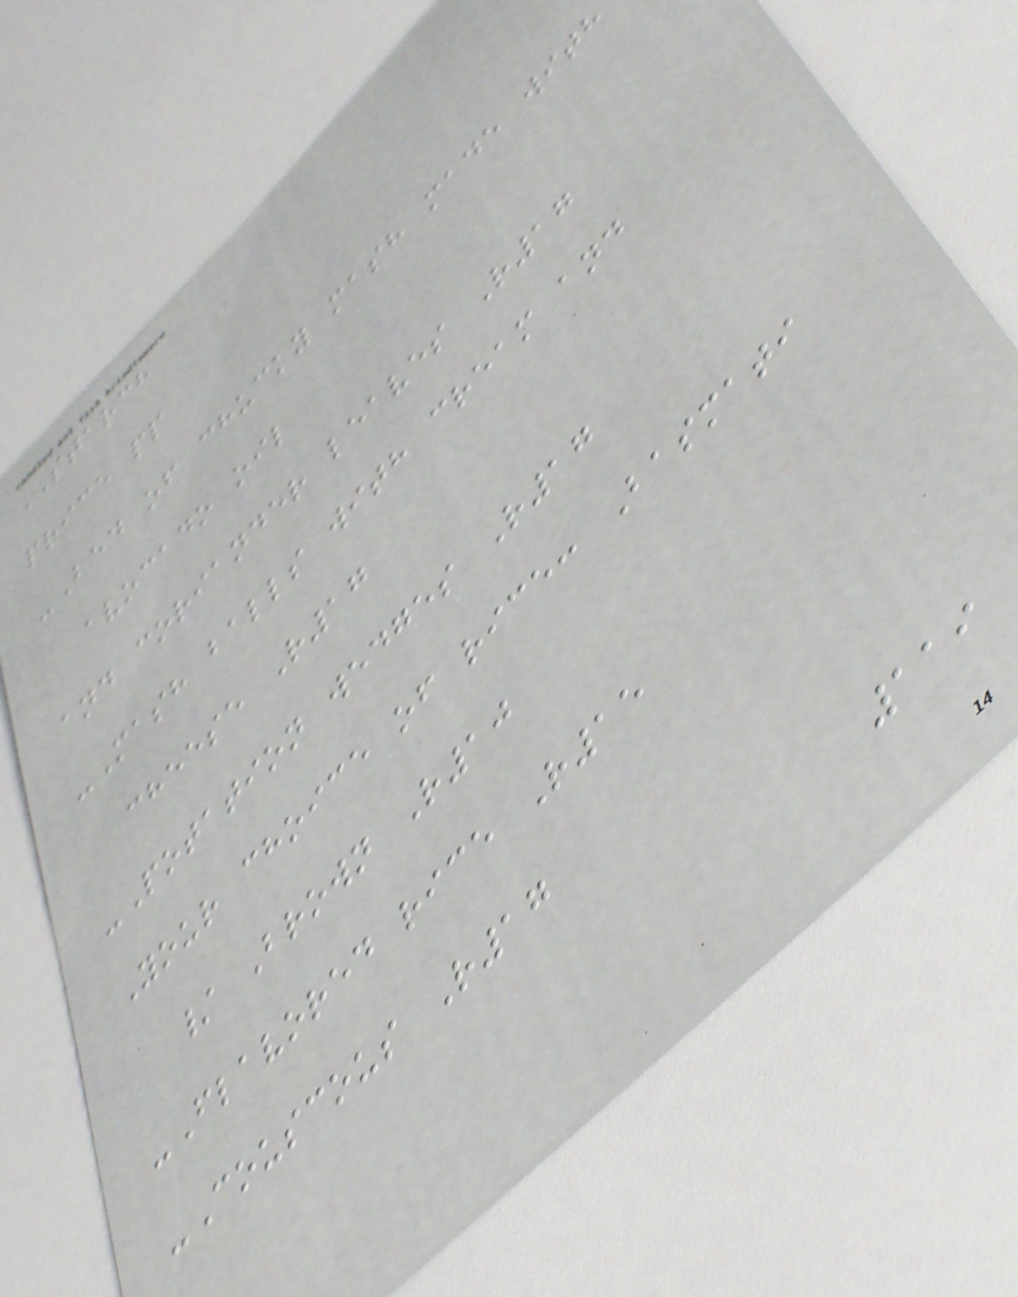STARCH
price pp
-Bed of chucky mash made with
avocado oil
and coriander leaves R17
-Mash balls with cream and
cheese R17
-Potation wedges R17
Your choice of rice: Basmati
/ Brown R10
-Flavored rice R15
-Couscous R17
119
